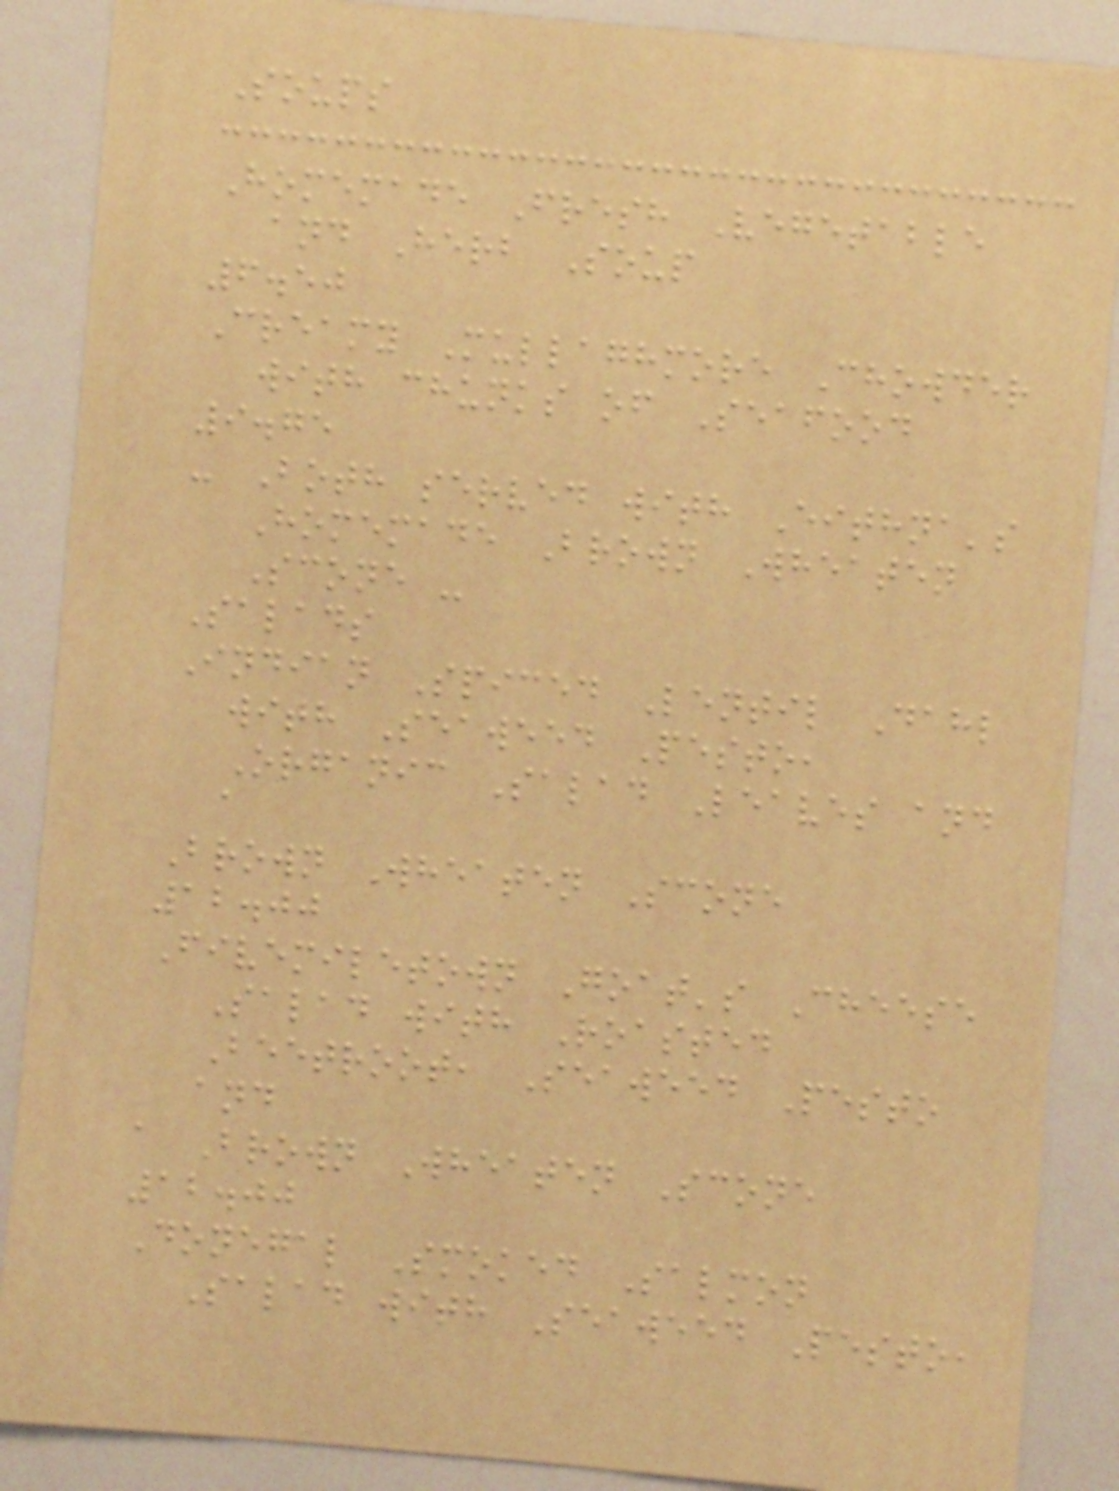Soups
Homemade Fresh Vegetable
and Herb Soup
6.50
Creamy Mullaghmore Chowder
with chunks of Seafood
9.75
- Both served with Eithna's
Homemade Brown Wheaten
Scone -
Salads
Indian Spiced Lentil Dahl
with Seaweed Pesto,
Organic Salad Leaves and
a
Brown Wheaten Scone
12.00
Fivemiletown Goat's Cheese
Salad with Roasted
Beetroot, Seaweed Pesto
and
a Brown Wheaten Scone
12.00
Donegal Smoked Salmon
Salad with Seaweed Pesto,
